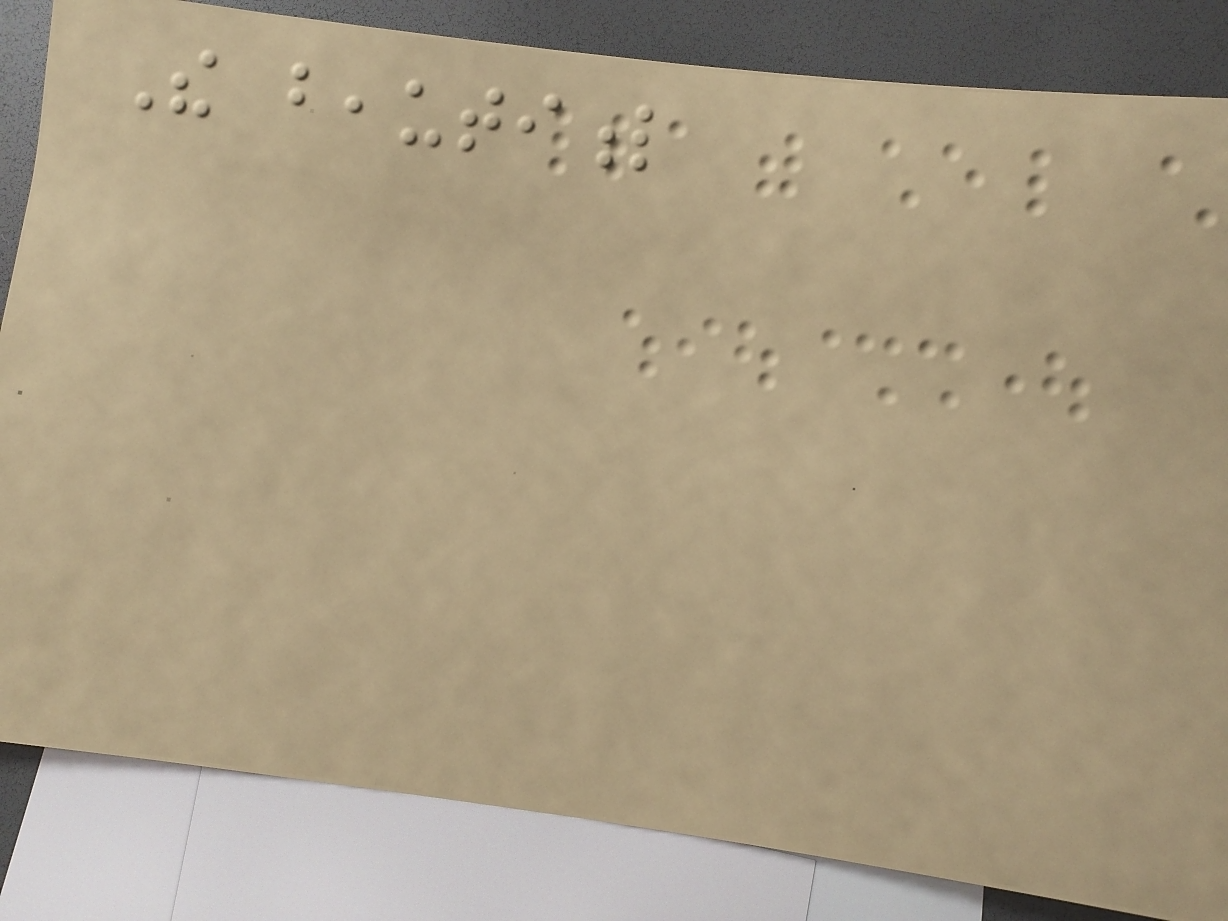The beautiful
